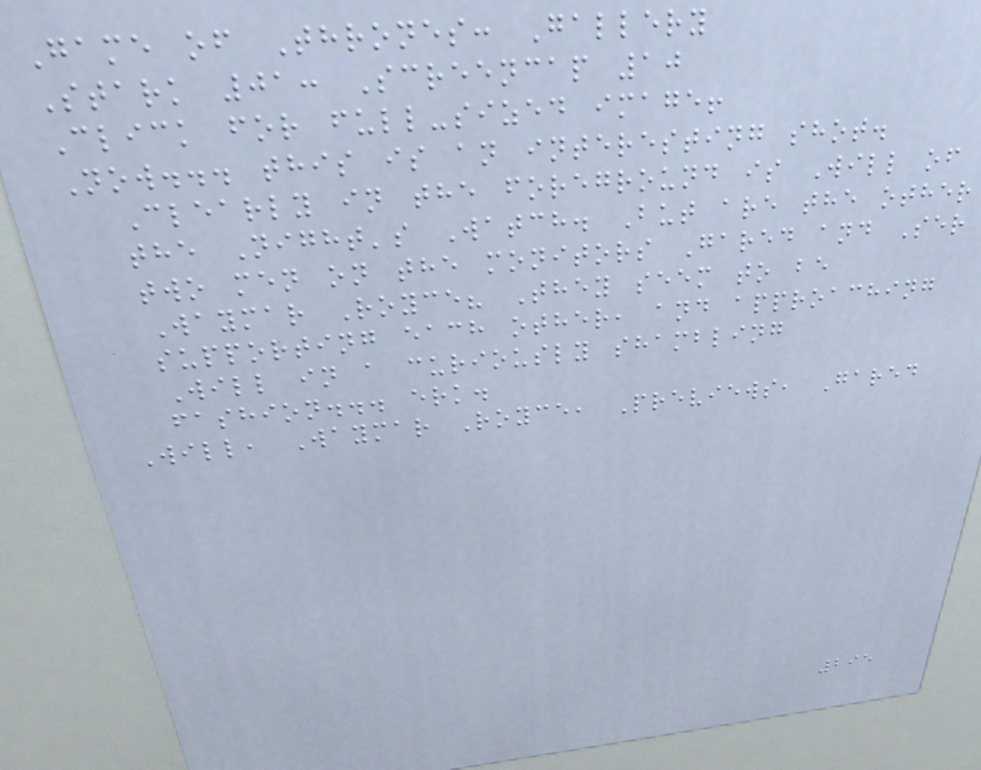Game of Thrones: Gallery
Stark 01: Screencap 10
Click for full-sized image!
Now... this is an interesting shot.
Clearly in the foreground is Will of
the Night's Watch. But are the other
two men on the monitors Gared and Ser
Waymar Royce? They seem to be
supporting each other, and approaching
Will in a curiously shambling
fashion... erk.
Will, Waymar Royce, Previews, Gared
295
